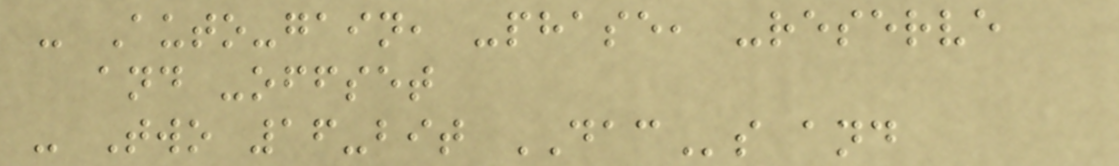- Auto-gain, -phase, -reserve
and -offset
- Two 16-bit DACs and
